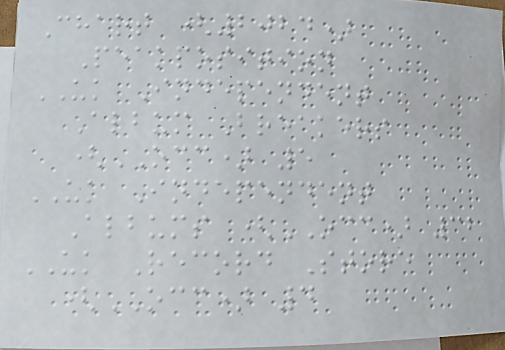Chart (2024)
Peakposition
UK Independent
Album Breakers
(OCC) 5
UK Independent
Albums (OCC) 32
UK Record Store
(OCC) 4
